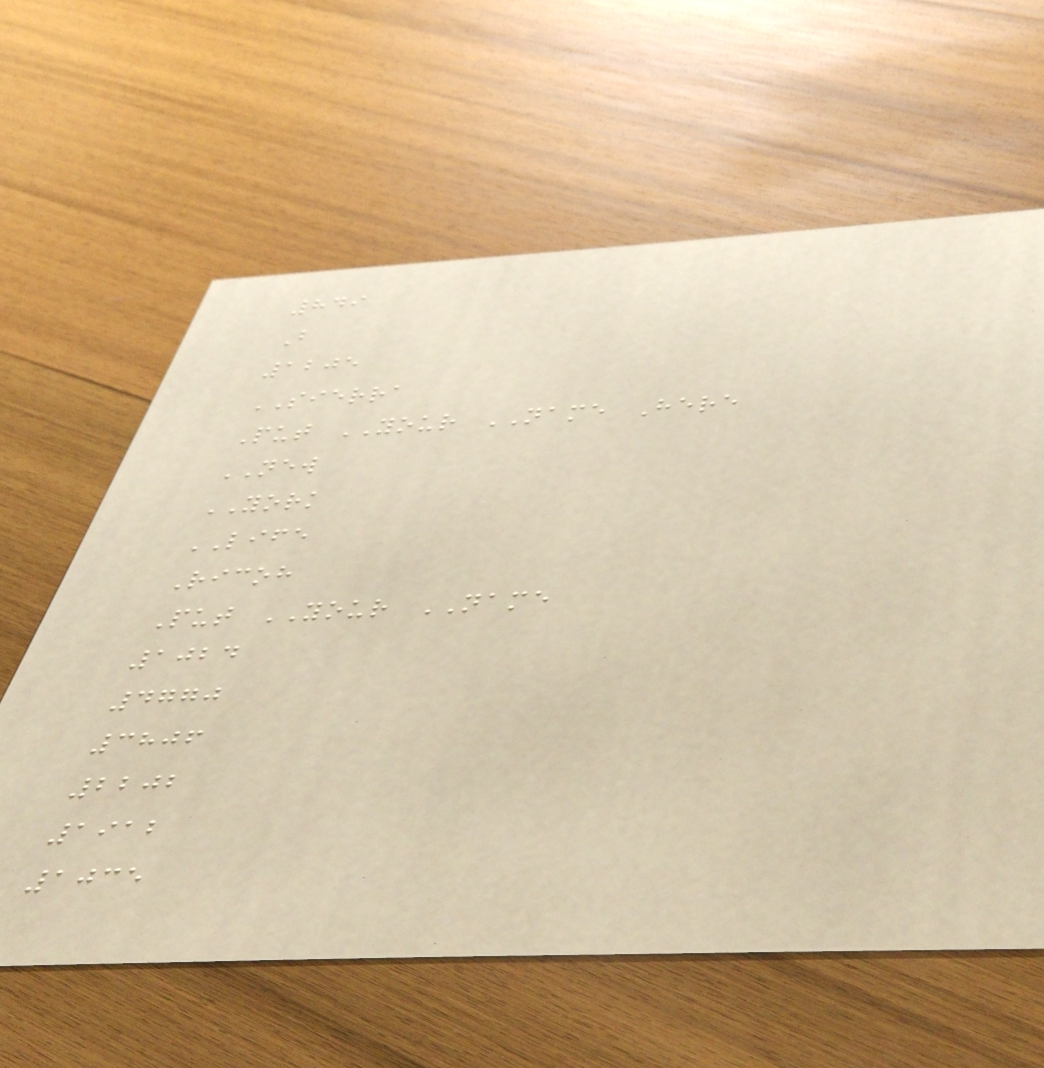849
B
1205
SIERRA
Put YOUR NAME Here
NEW
YORK
LIFE
Ricoh
Put YOUR NAME
1024
4770
3806
2202
1912
1035
